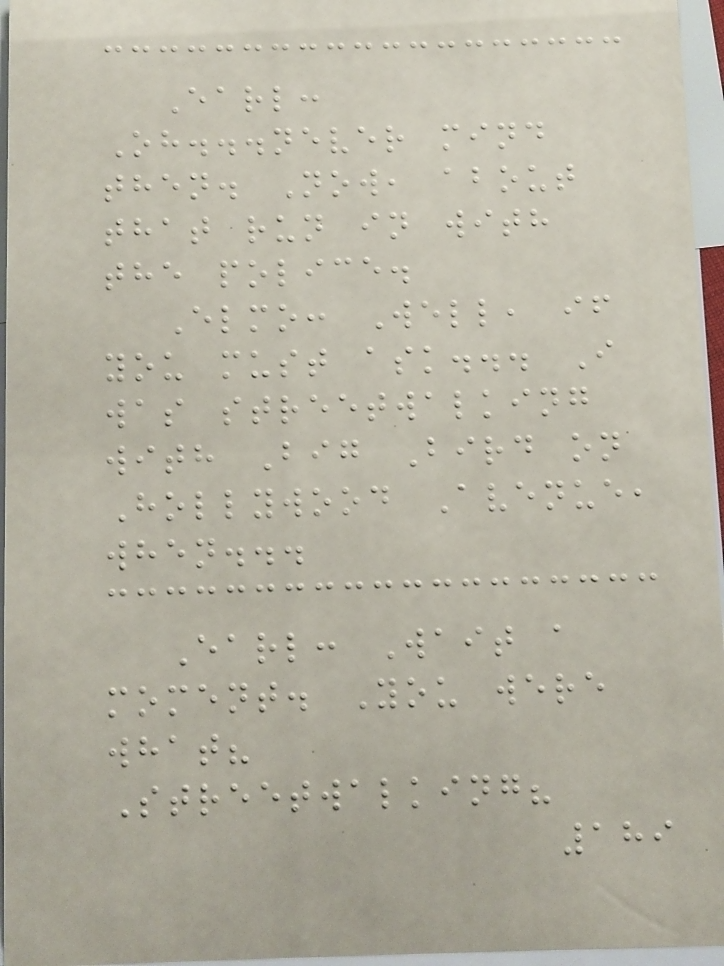Earl:
Oh...never mind
then. Now, about
that run in with
the police.
Elmo: Well, if
you must ask... I
was streetwalking
with Big Bird on
Hollywood Avenue,
when...
Earl: Wait a
moment. You were
what?
Streetwalking?
189
